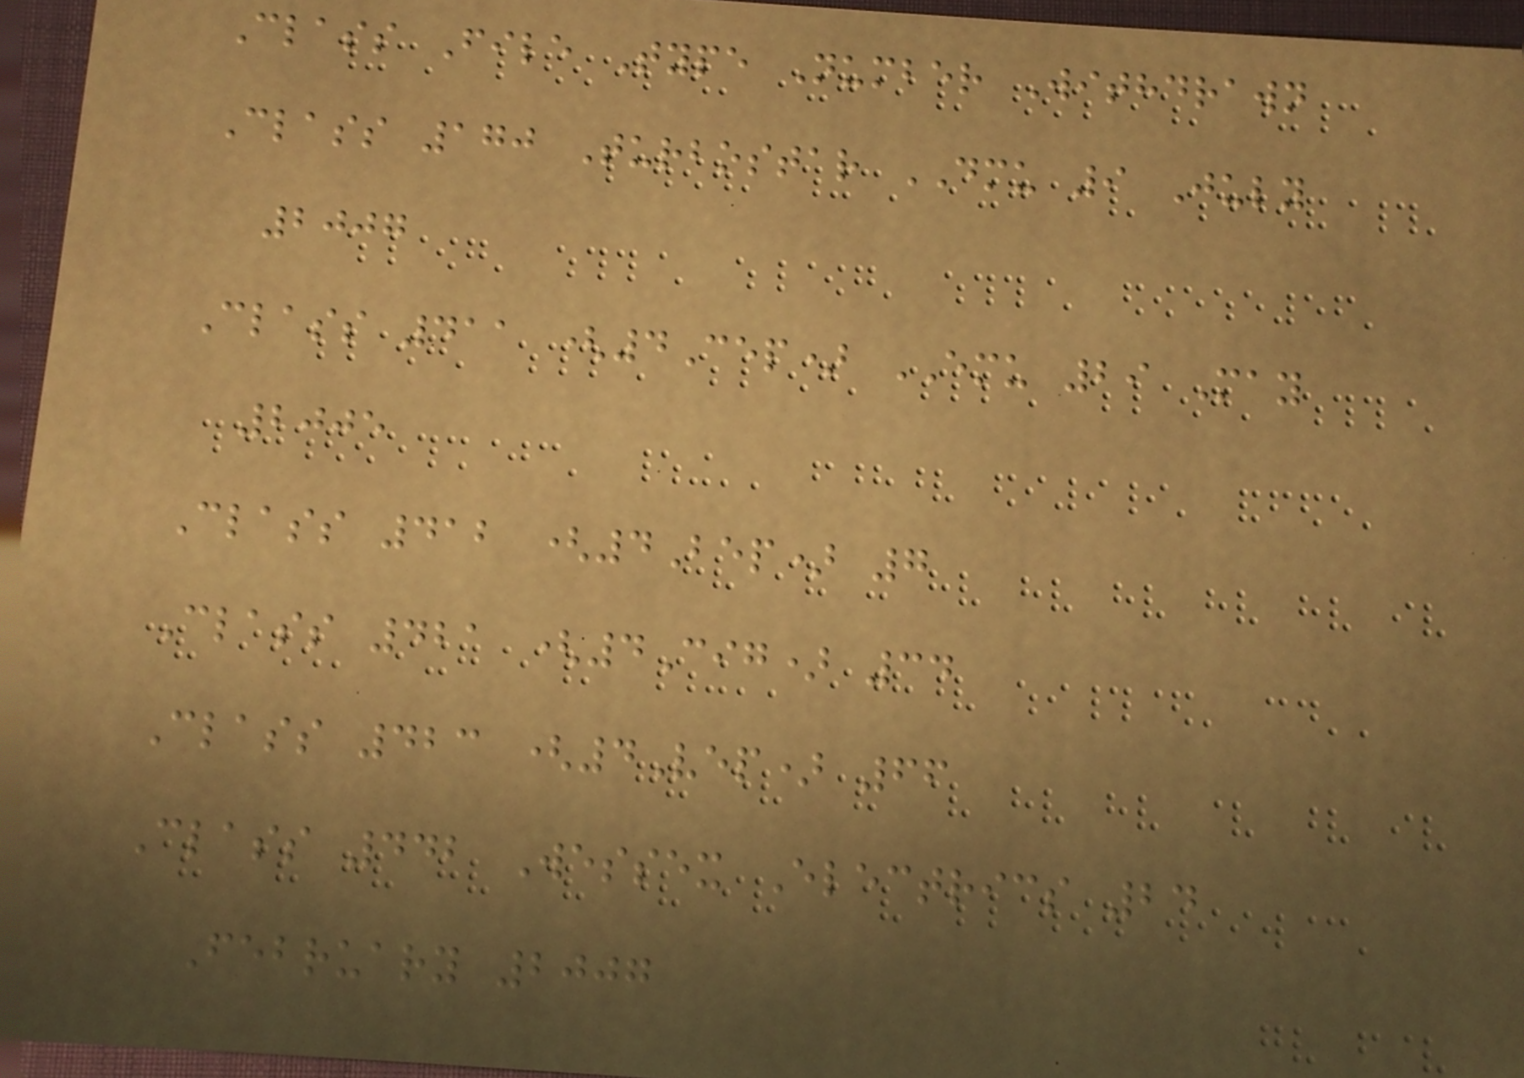Class File Type Number Withdrawn
Class 170 Turbostar DMU 9 July
2007
Class 411 (4Cep) EMU 29 May
2005
Class 412 (4Bep) 7
Class 421 (4Cig) 34
Class 423 (4Vep) 66
Class 442 Wessex Electrics 24
February 2007
